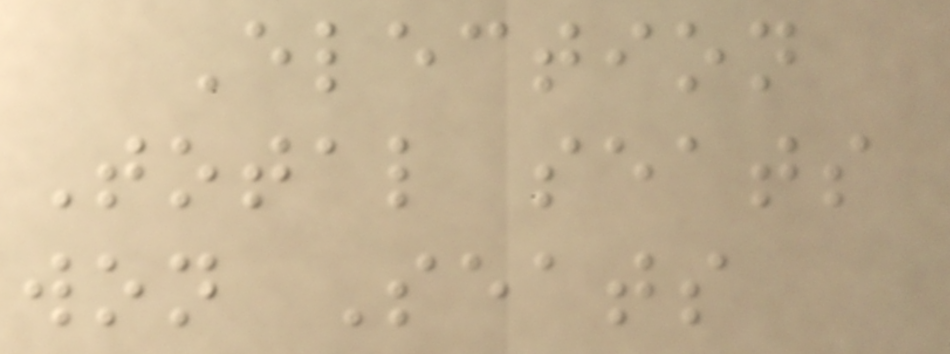Election
Total seats
won Seats
